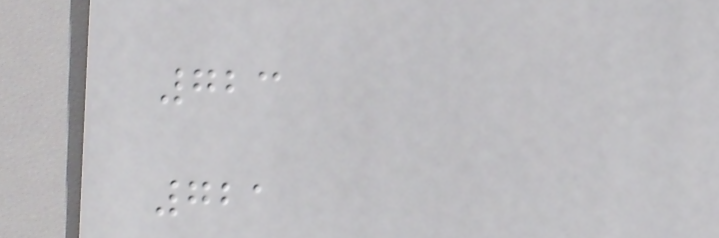723
721
